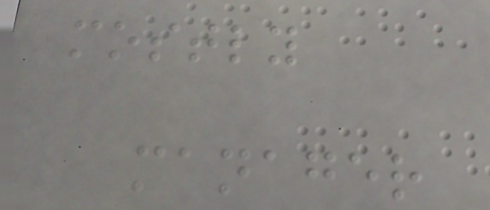mostly
manager
